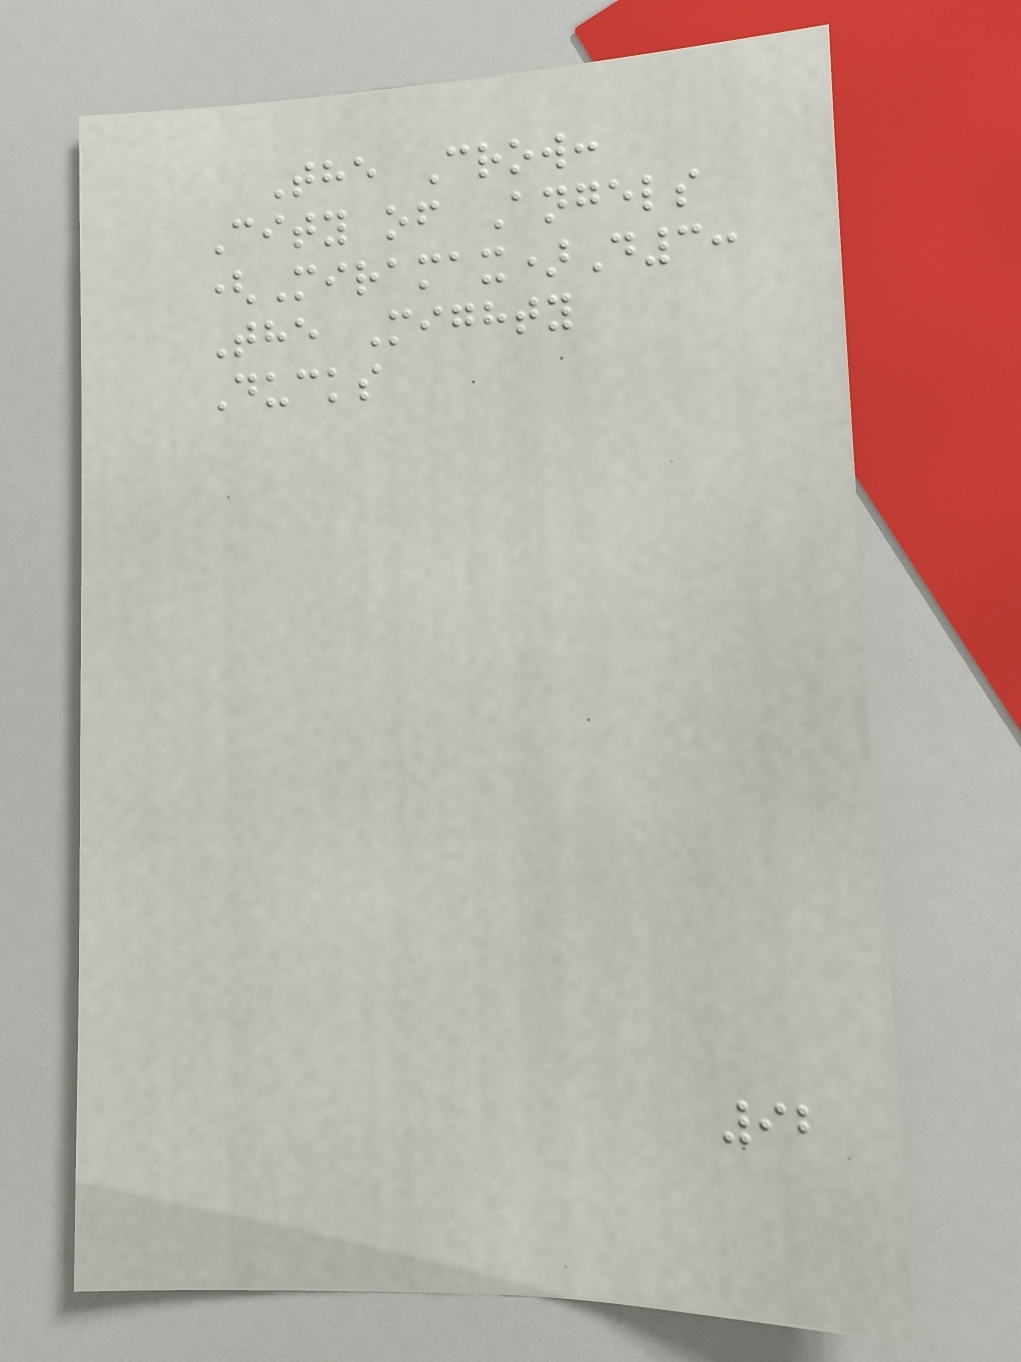The Crow:
City of Angels
(Miramax)D3:
The Mighty
Ducks
92
